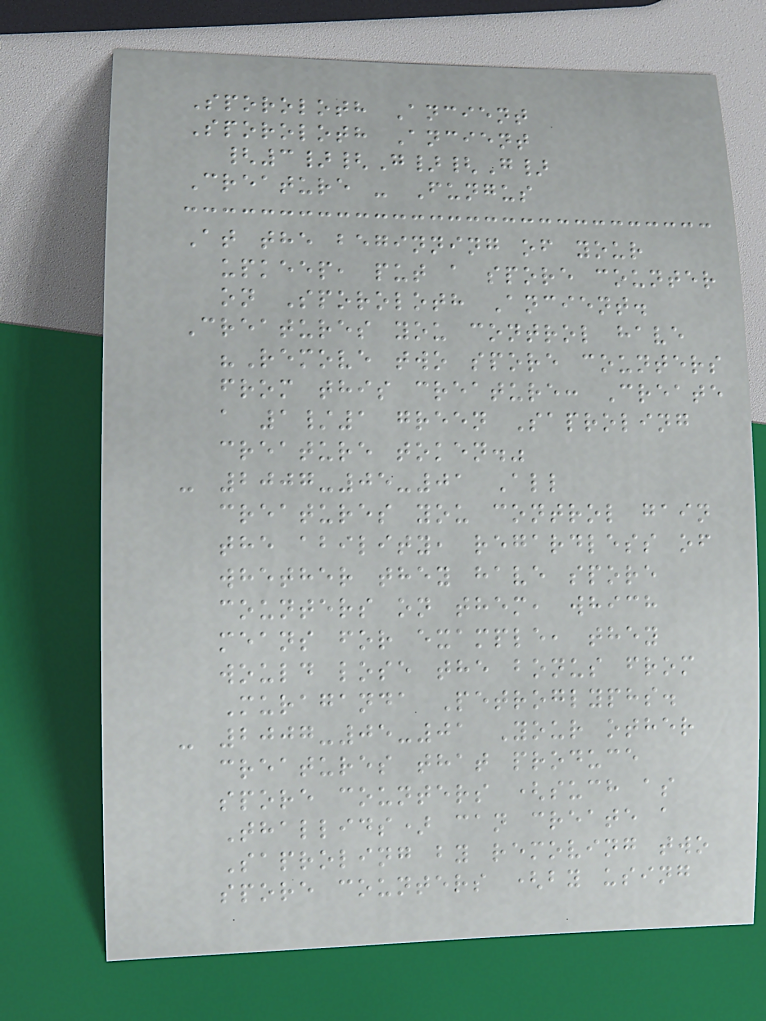Sporoloth Ancient
Sporoloth Ancient
{3}{G}{G}
Creature - Fungus
At the beginning of your
upkeep, put a spore counter
on Sporoloth Ancient.
Creatures you control have
"Remove two spore counters
from this creature: Create
a 1/1 green Saproling
creature token."
- 2007-05-01 All
creatures you control gain
the ability, regardless of
whether they have spore
counters on them, which
means for example, they
would lose the bonus from
Muraganda Petroglyphs.
- 2007-05-01 Your other
creatures that produce
spore counters (such as
Thallids) can create a
Saproling by removing two
spore counters (by using
